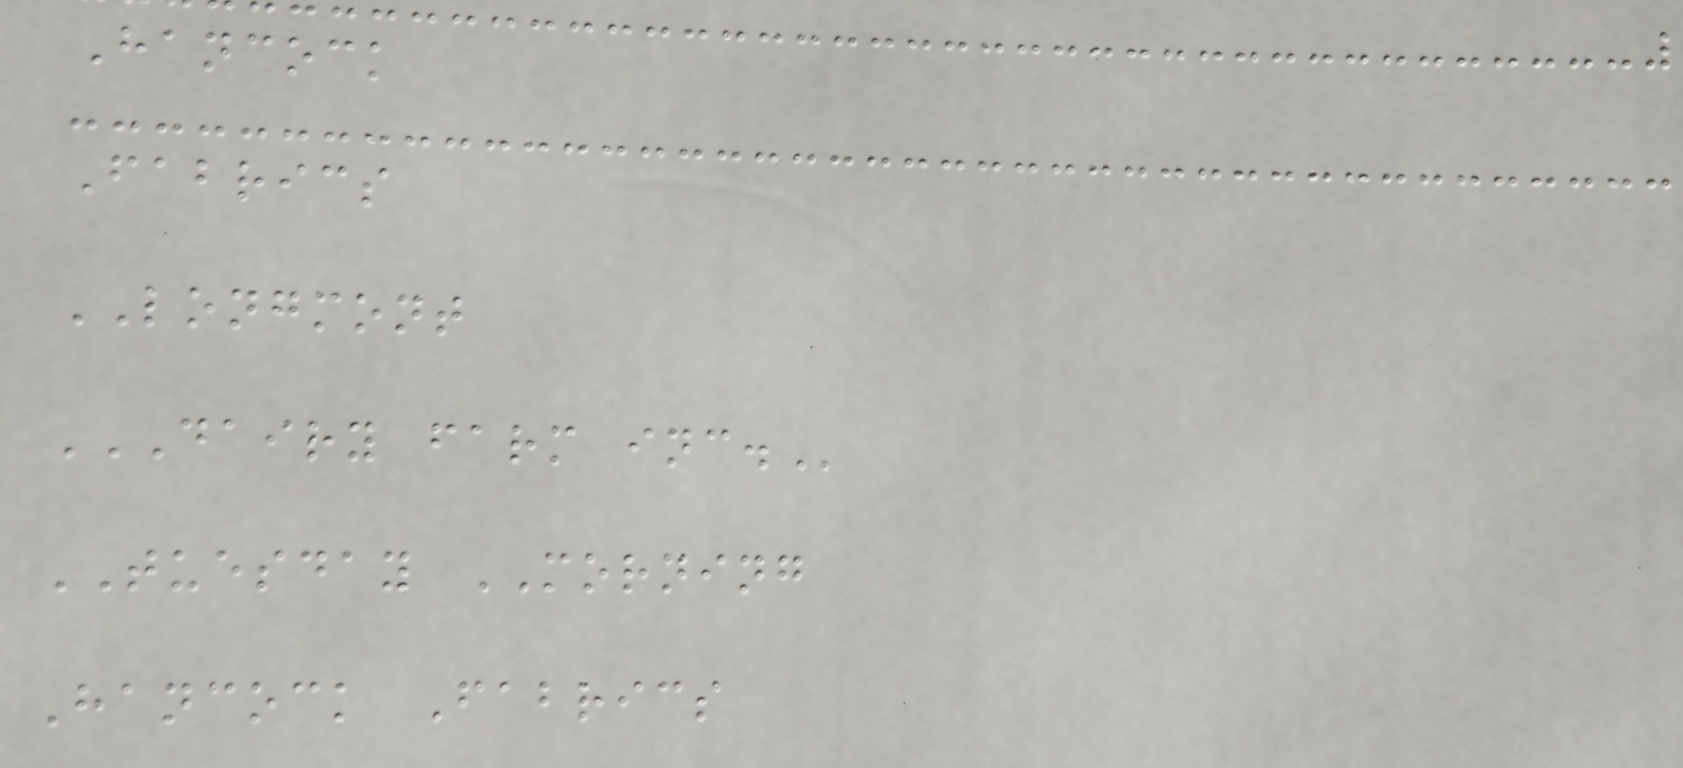Hancock
Fabrics
LONGMONT
DAIRY FARM INC.
TUESDAY MORNING
Hancock Fabrics
